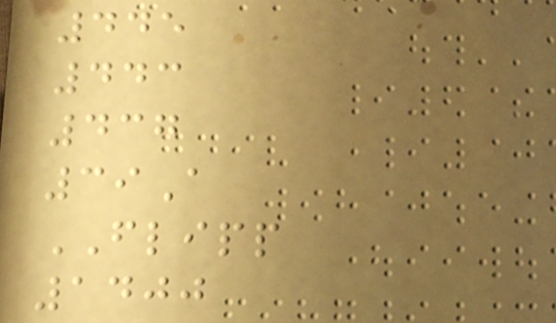445
443
437
39A
FLIPP
1400
